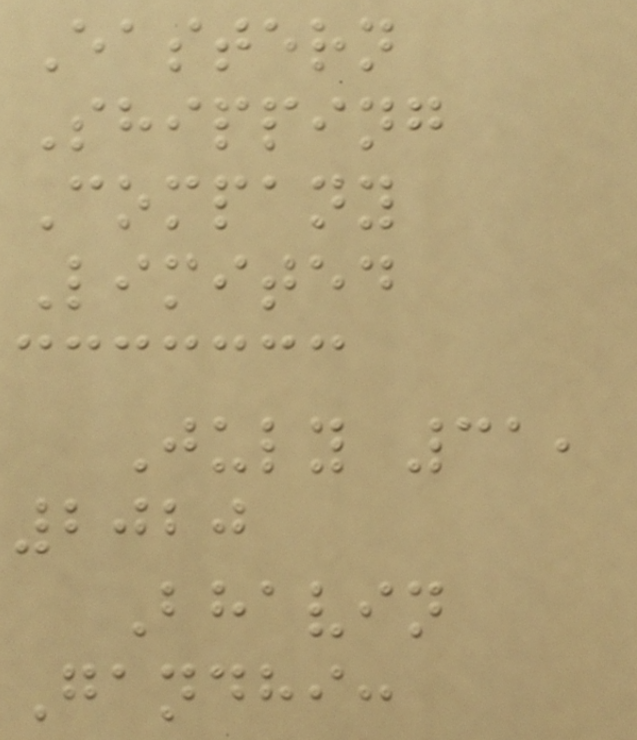Eastern
Shipping
Company
Limited
July 31,
2020
Bhavin
Gandhi:
